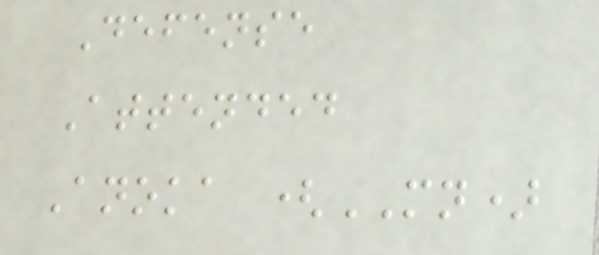Defense
Attended
Anoka (MN)
